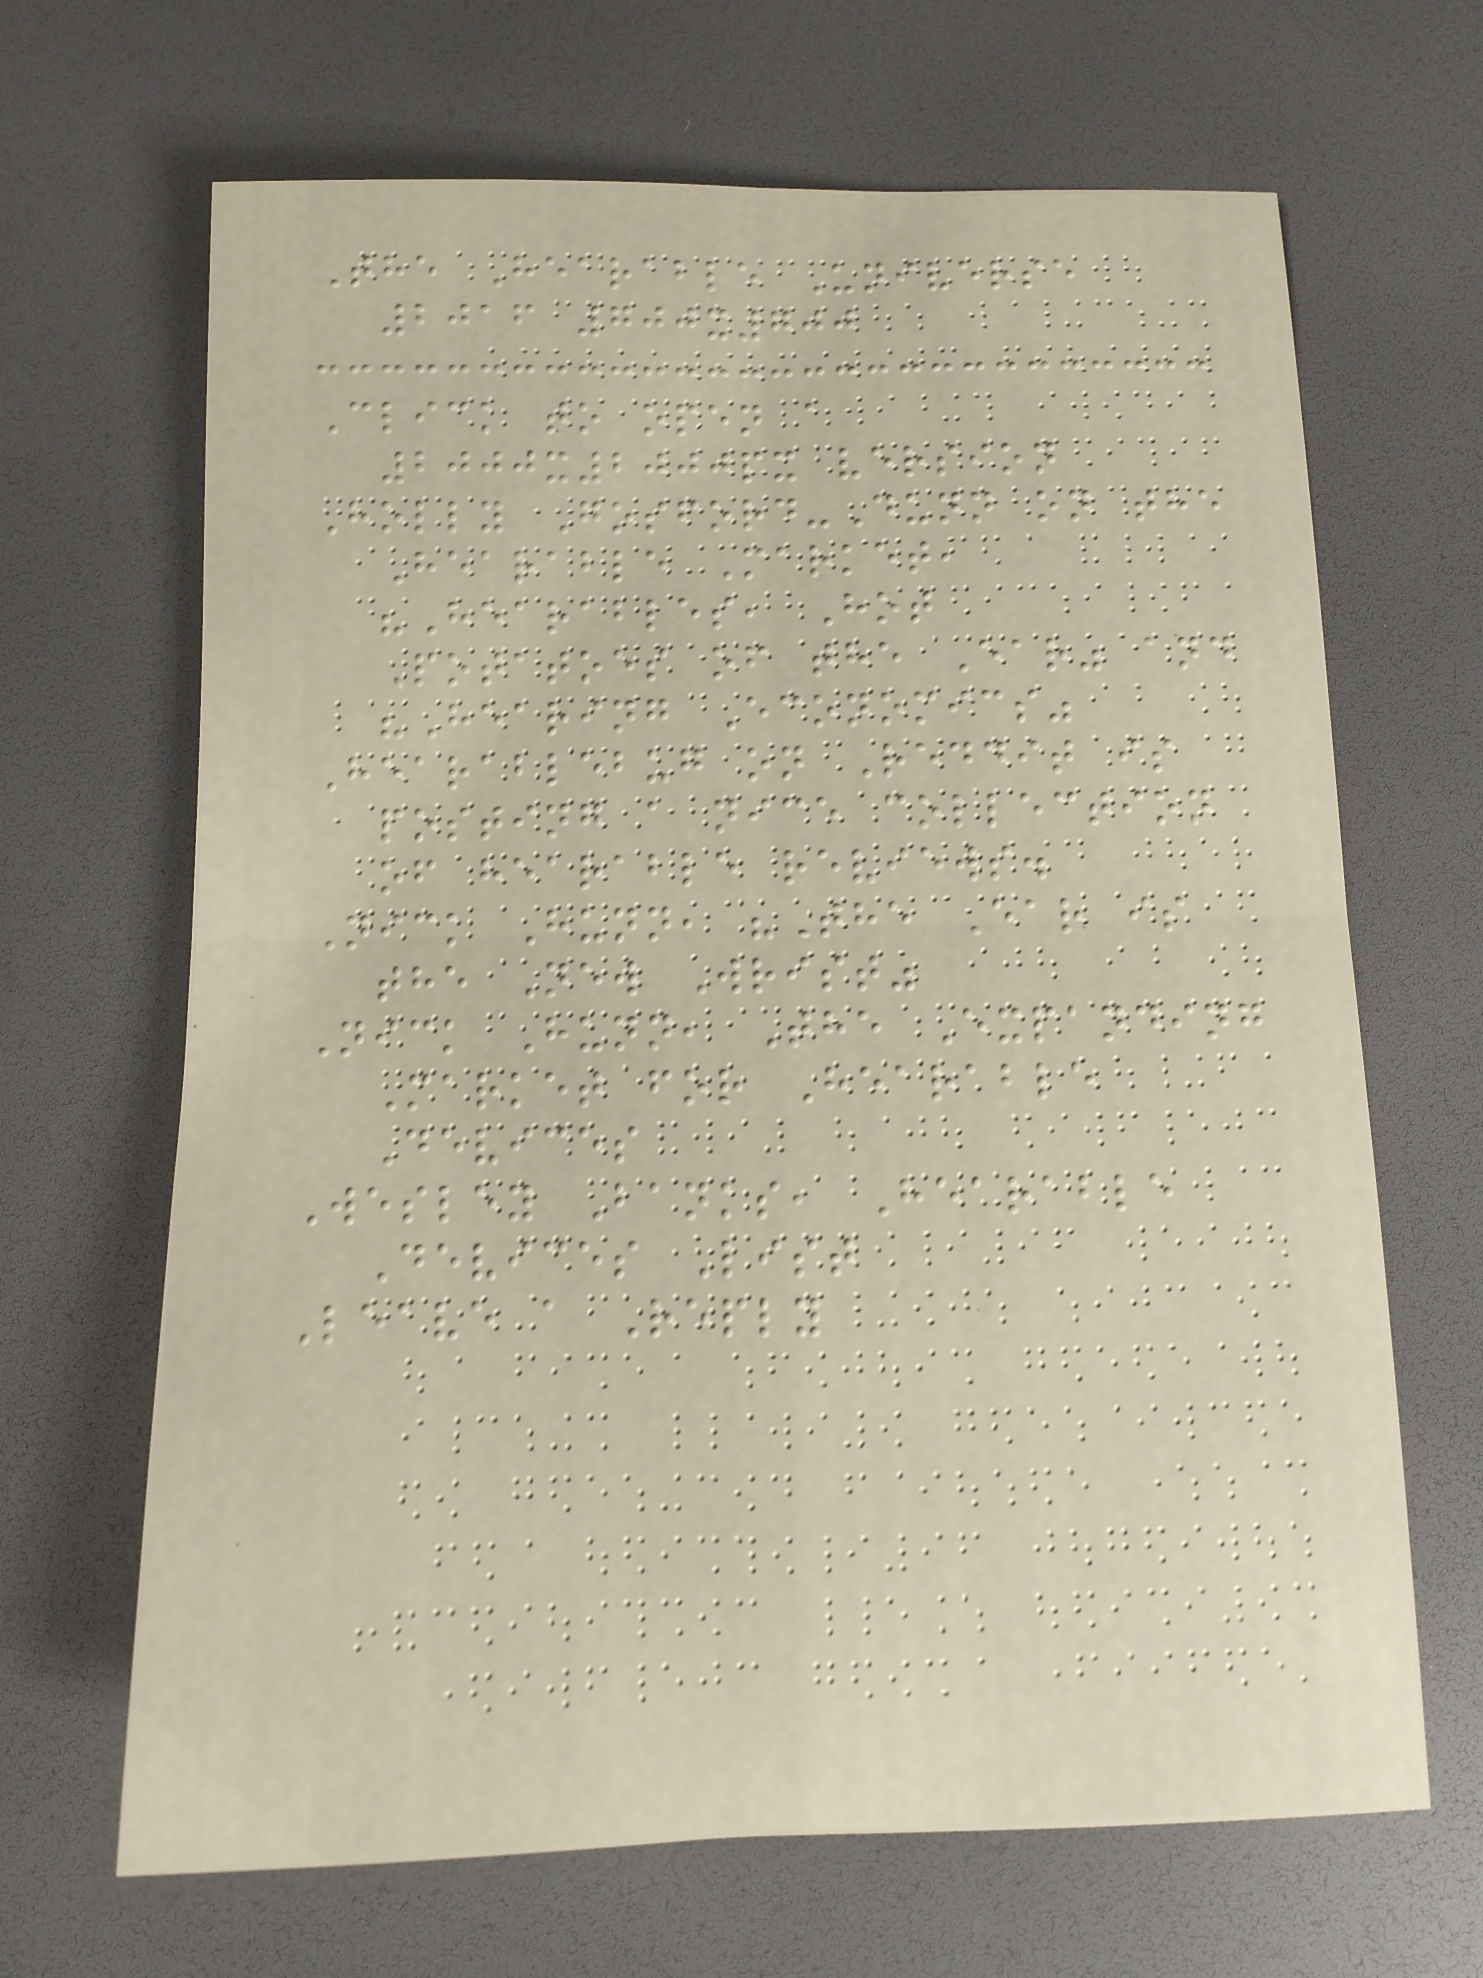The Hearable Universe
2016 700x700
Click to open a
2000x2000px version
Holly Gosford-Dunn on the
Hearable Market,
"Hearables, Hot
Potatoes of the Ear" and
"Hearing Economics"
Hearablebug on Reddit is
posting a nice collection
of hearable reviews.
Nick Hunn, "The Ear is
the New Wrist"
Nick Hunn, The Expanding
Market for Hearable
Devices
Wesley Banks, Hearable
Devices List
Leave a Reply
